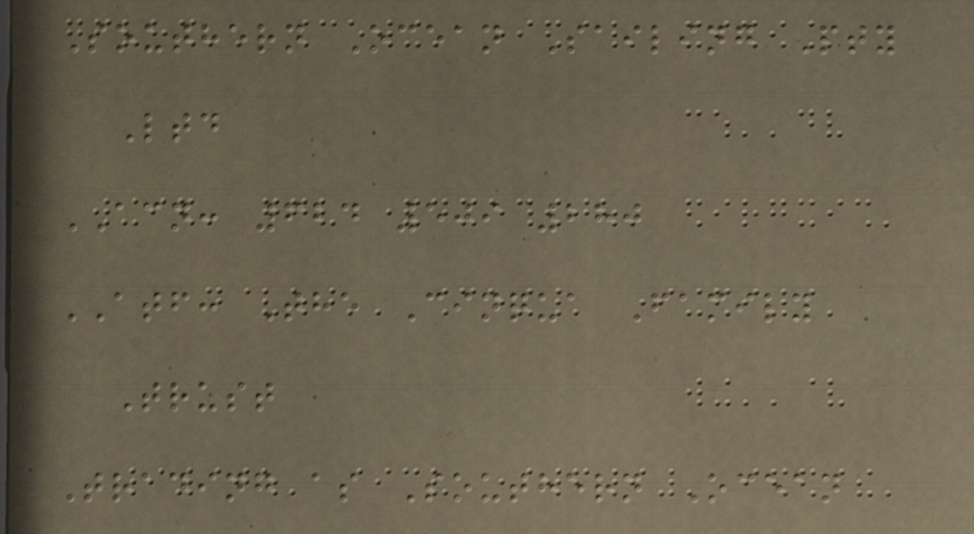Southern Ocean Sailing Pty
Ltd
ACN: 624 509 280
ATF: The Cinqua Family
Trust
Trading as Southern Ocean
